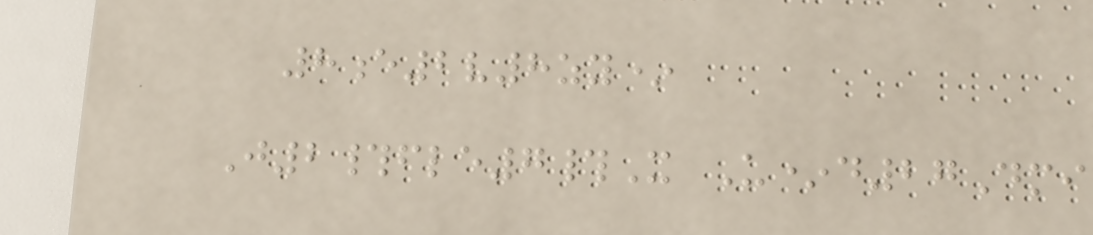8e2v8zy*
J2#fle7#X U*d27Dmi
